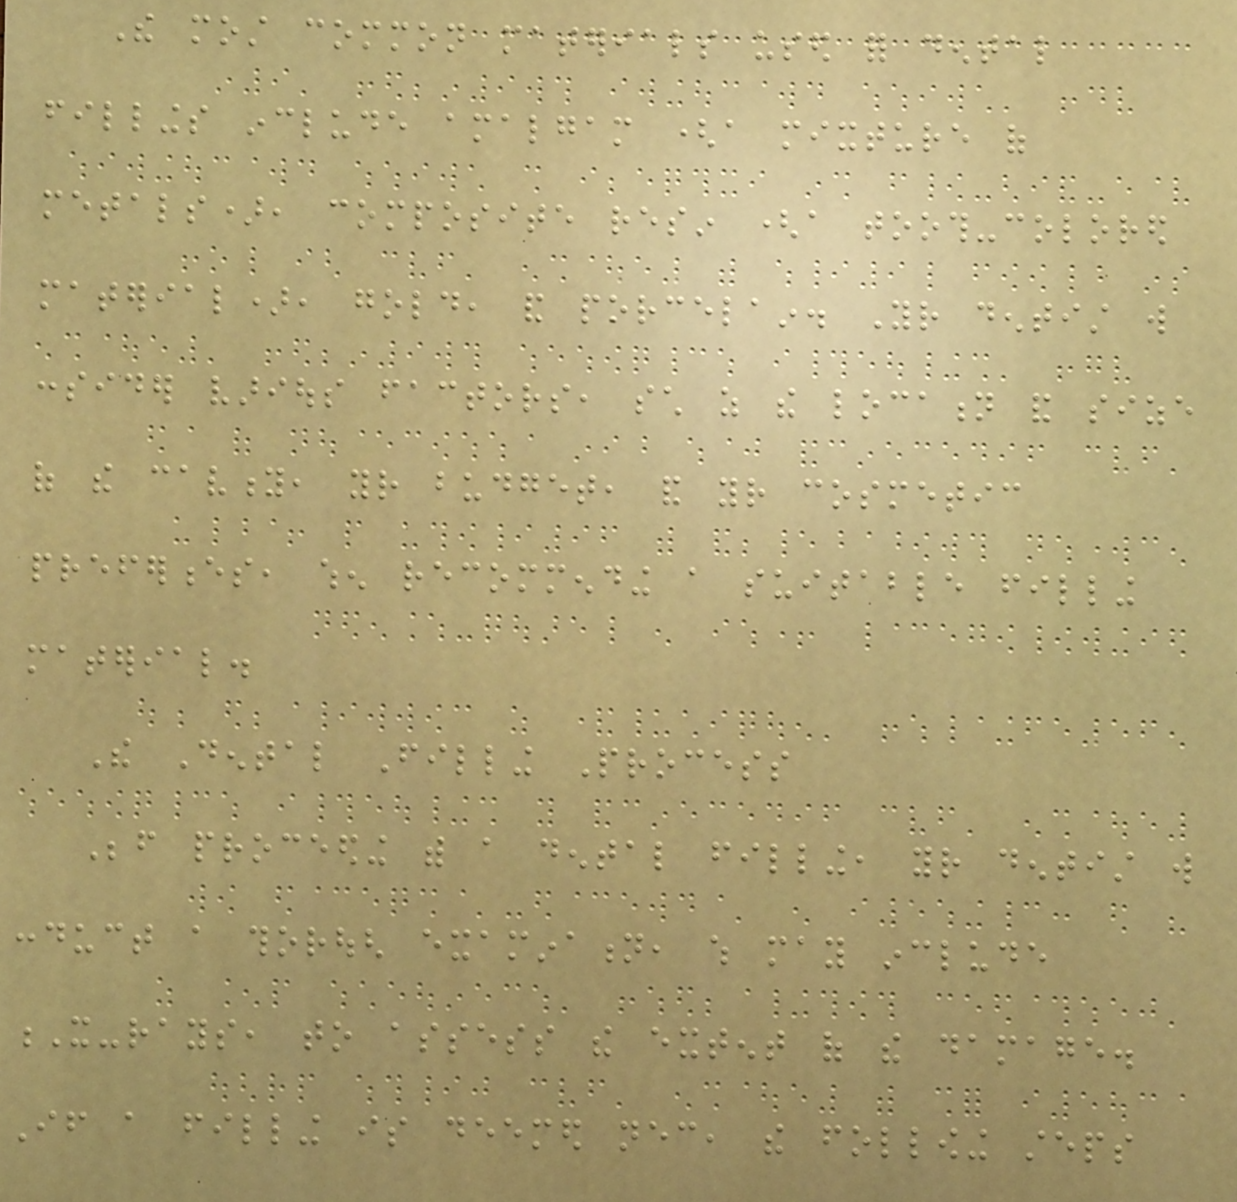The most common materials used for dental
fillings include amalgam (a mixture of
metals), composite resin (a tooth-colored
material), gold, and porcelain. Your dentist will
consider various factors, such as the location and size
of the cavity, your budget, and your cosmetic
preferences, when recommending a suitable filling
material.
The Dental Filling Process
Before proceeding with a dental filling, your dentist will
conduct a thorough examination, which may include
X-rays, to assess the extent of the damage.
If a filling is deemed necessary, the following steps
